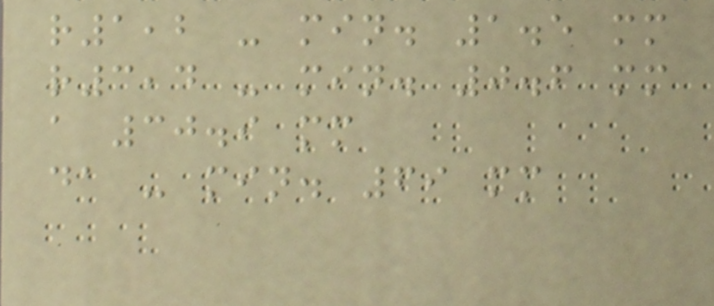r1,2 - min. 1.5 mm
r3,4 - min. 0.6 mm
a 30.9 mm
da - min. 69 mm
